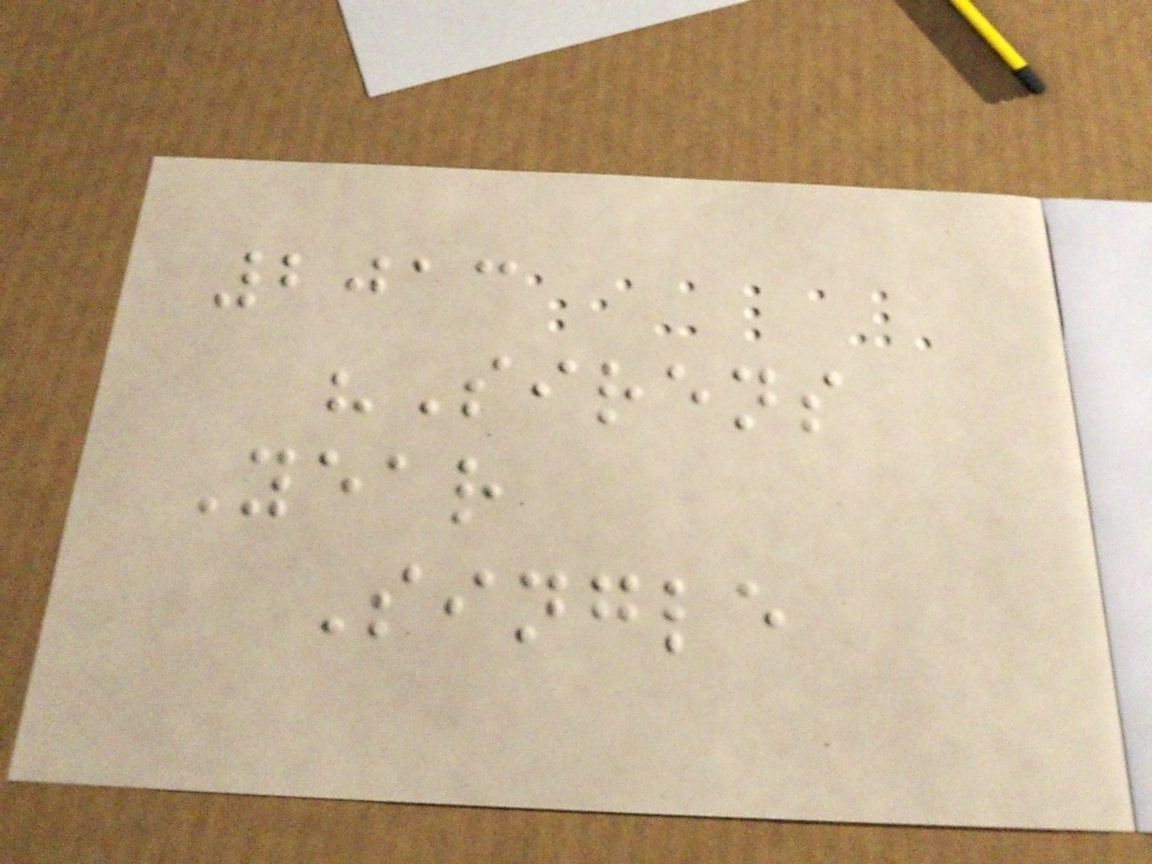2013
"Sirens
Year
Single
